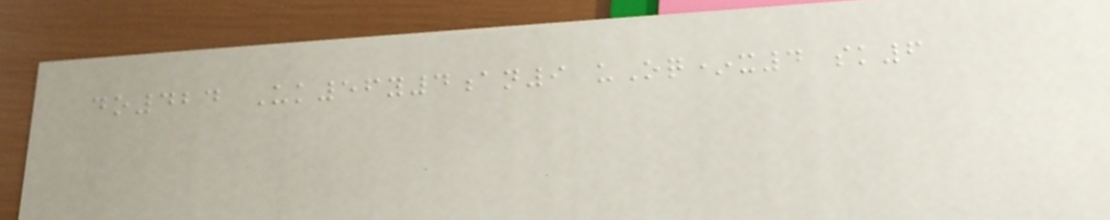do424 Uk56y4an9 uOq*x4 sk6
